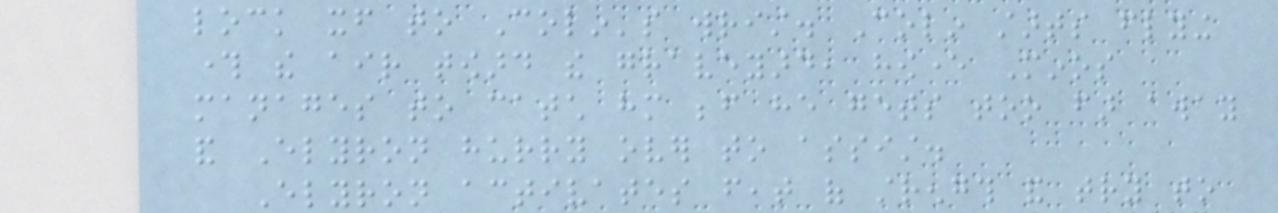lock itself to Colin's wrist. Colin starts flying
through the air toward the graveyard, however Minos
manages to catch him before he gets too far away
and Elyron hurry over to assist.
Elyron activates feat of strength and try to
